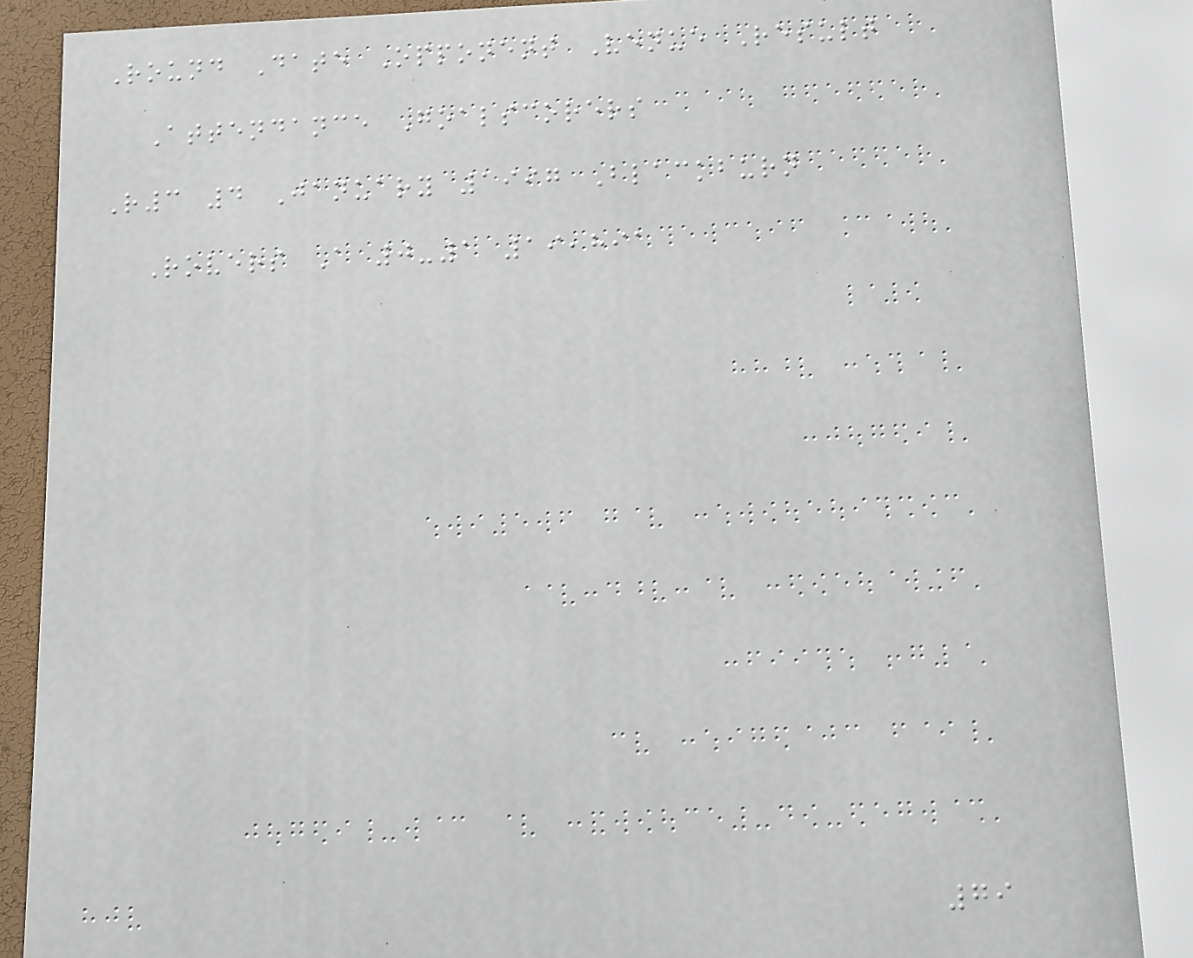Round Date Opponent Venue Result
Attendance Goalscorers
R3 4 January 1997 Blackburn
Rovers A 0-1 19,891
79
